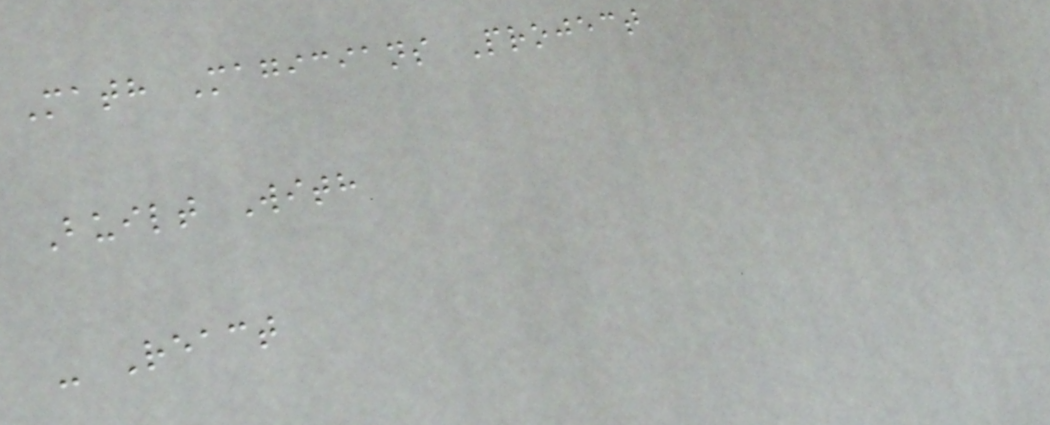Math Magicians Project
Built With
- React
